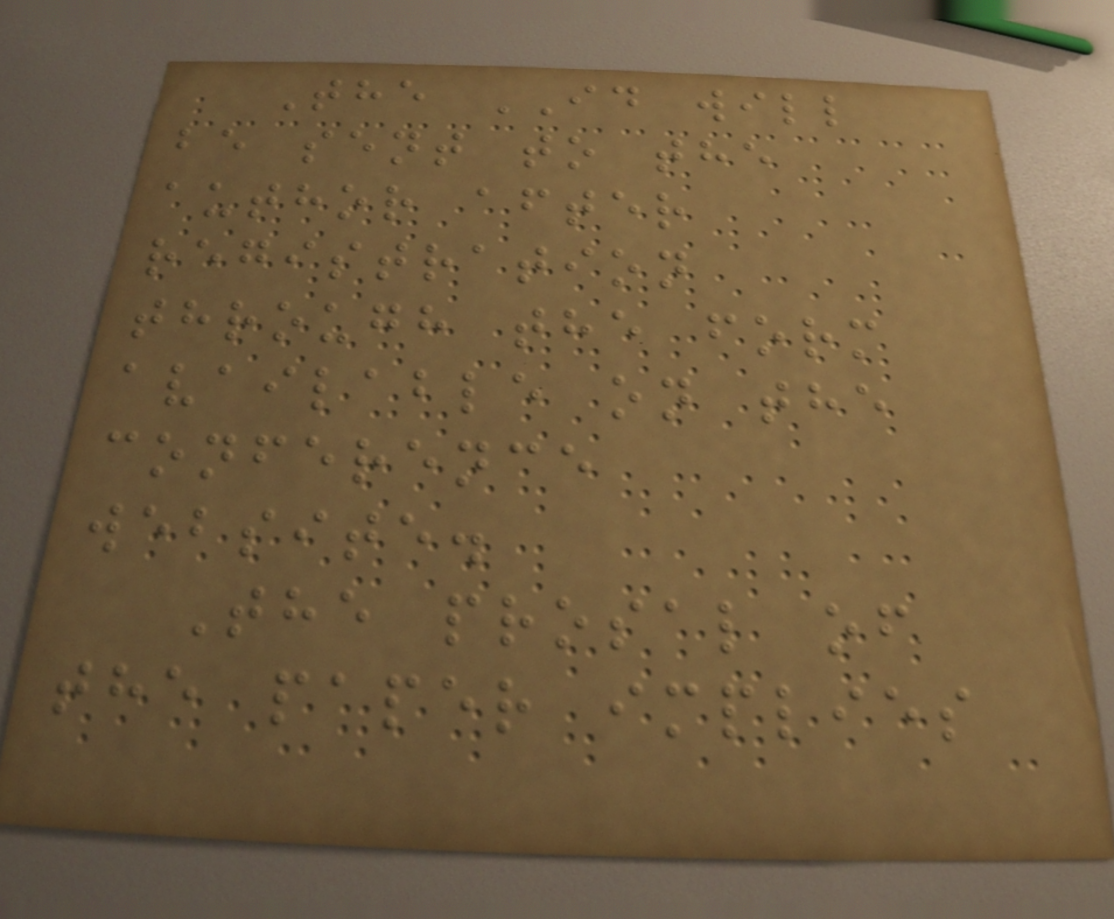The ID will
be sent to the
author after
registration
through the form
available on the
conference
website.
The prosal of
the paper implies
